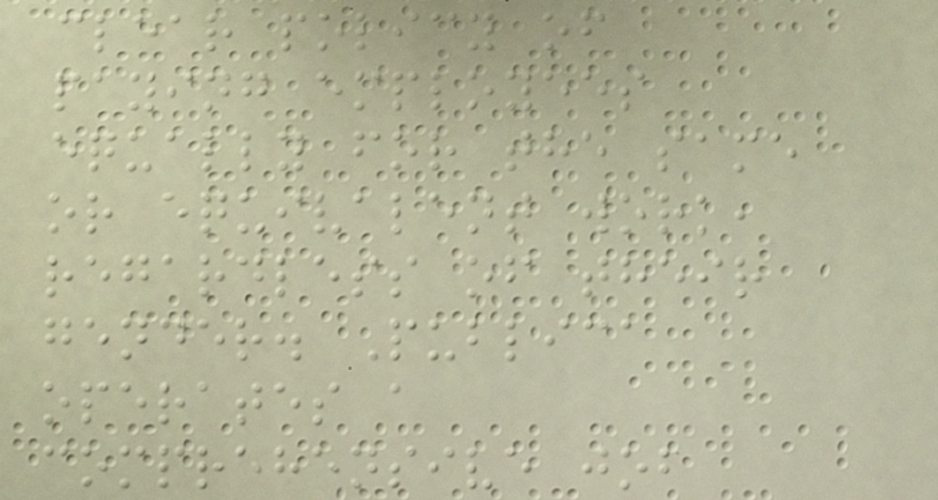clear policy of
paying employees
equally for the same
or equivalent work,
regardless of their
gender. Publica
operates a
comprehensive job
